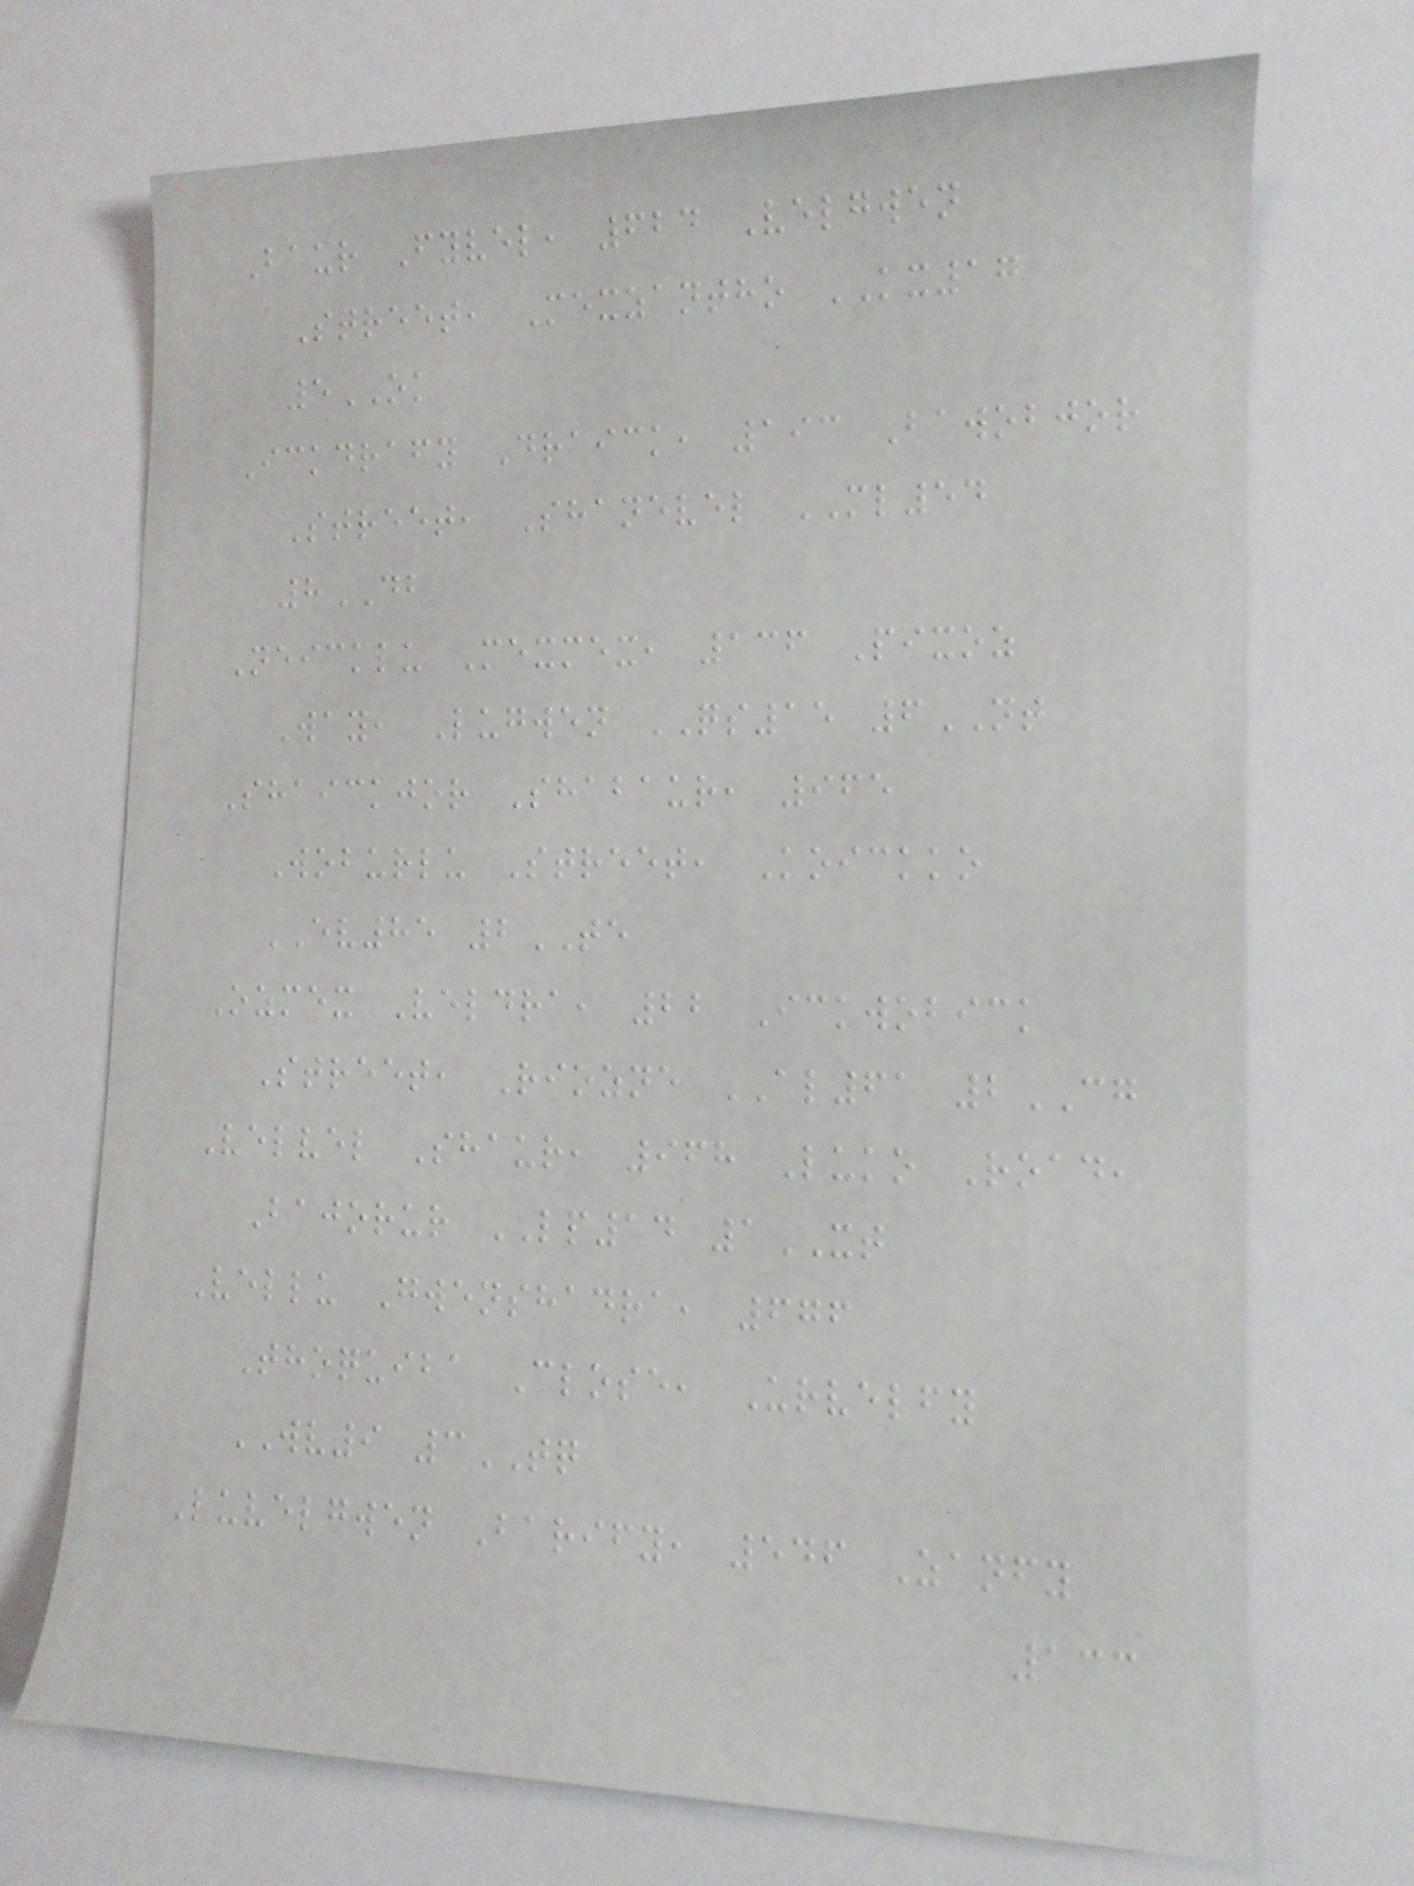Baur Fyvel, 624 Velgwen
Street, Mexzantho KX17
5OK
Ickdrafy Draick, 193 Bawobjor
Street, Shanevel ML54
8DB
Neicklu Mexmex, 136 Pixoz
Way, Lugwen QS15 6NT
Shaickjor Shabaur, 965
Woburlu Street, Koickko
EV85 2TE
Ozmex Veldra, 22 Ickwobick
Street, Riozne AL61 2CG
Velvel Shaur, 968 Luko Road,
Bajorur LP14 1XT
Vellu Gwenshadra, 676
Thoquiba Close, Urvelfy
WV9 3TQ
Luvelgwen Barify, 546 Zanfy
133
